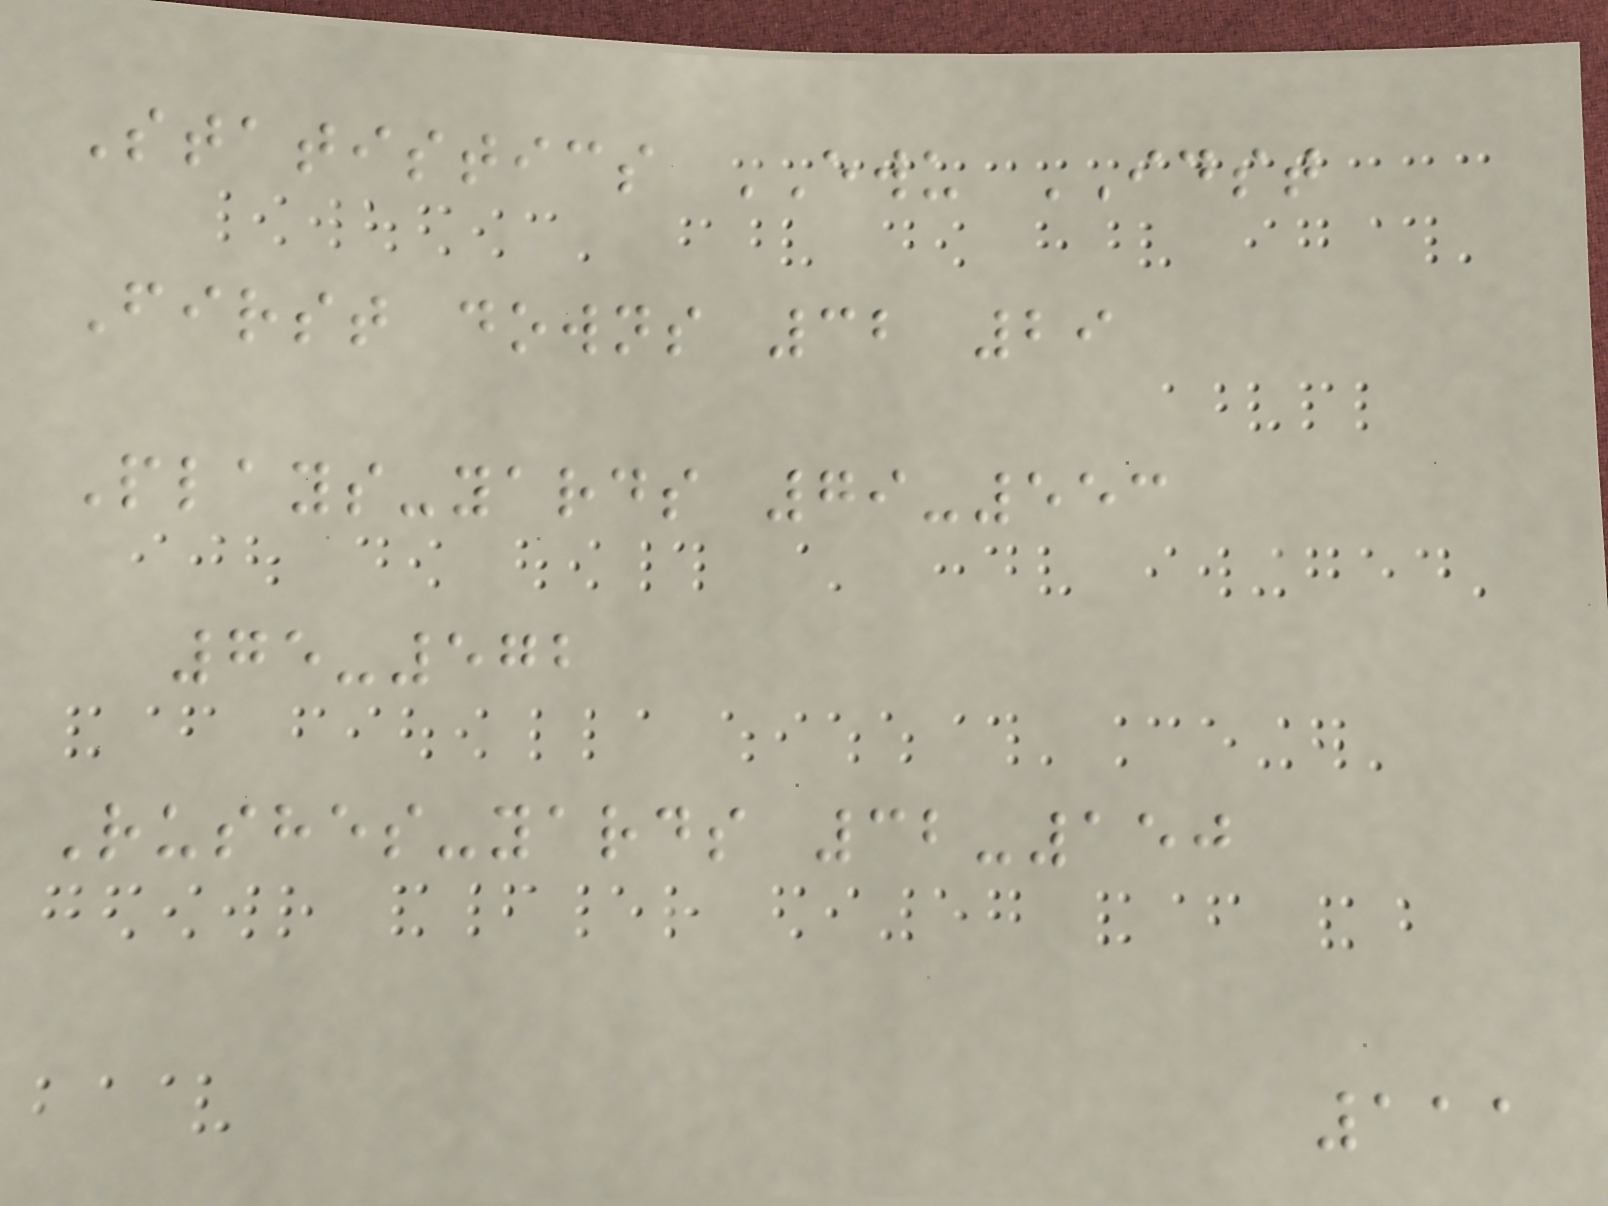Statistics EWU IDST
First downs 32 29
Plays-yards 79-553
75-572
Rushes-yards 32-150
111
